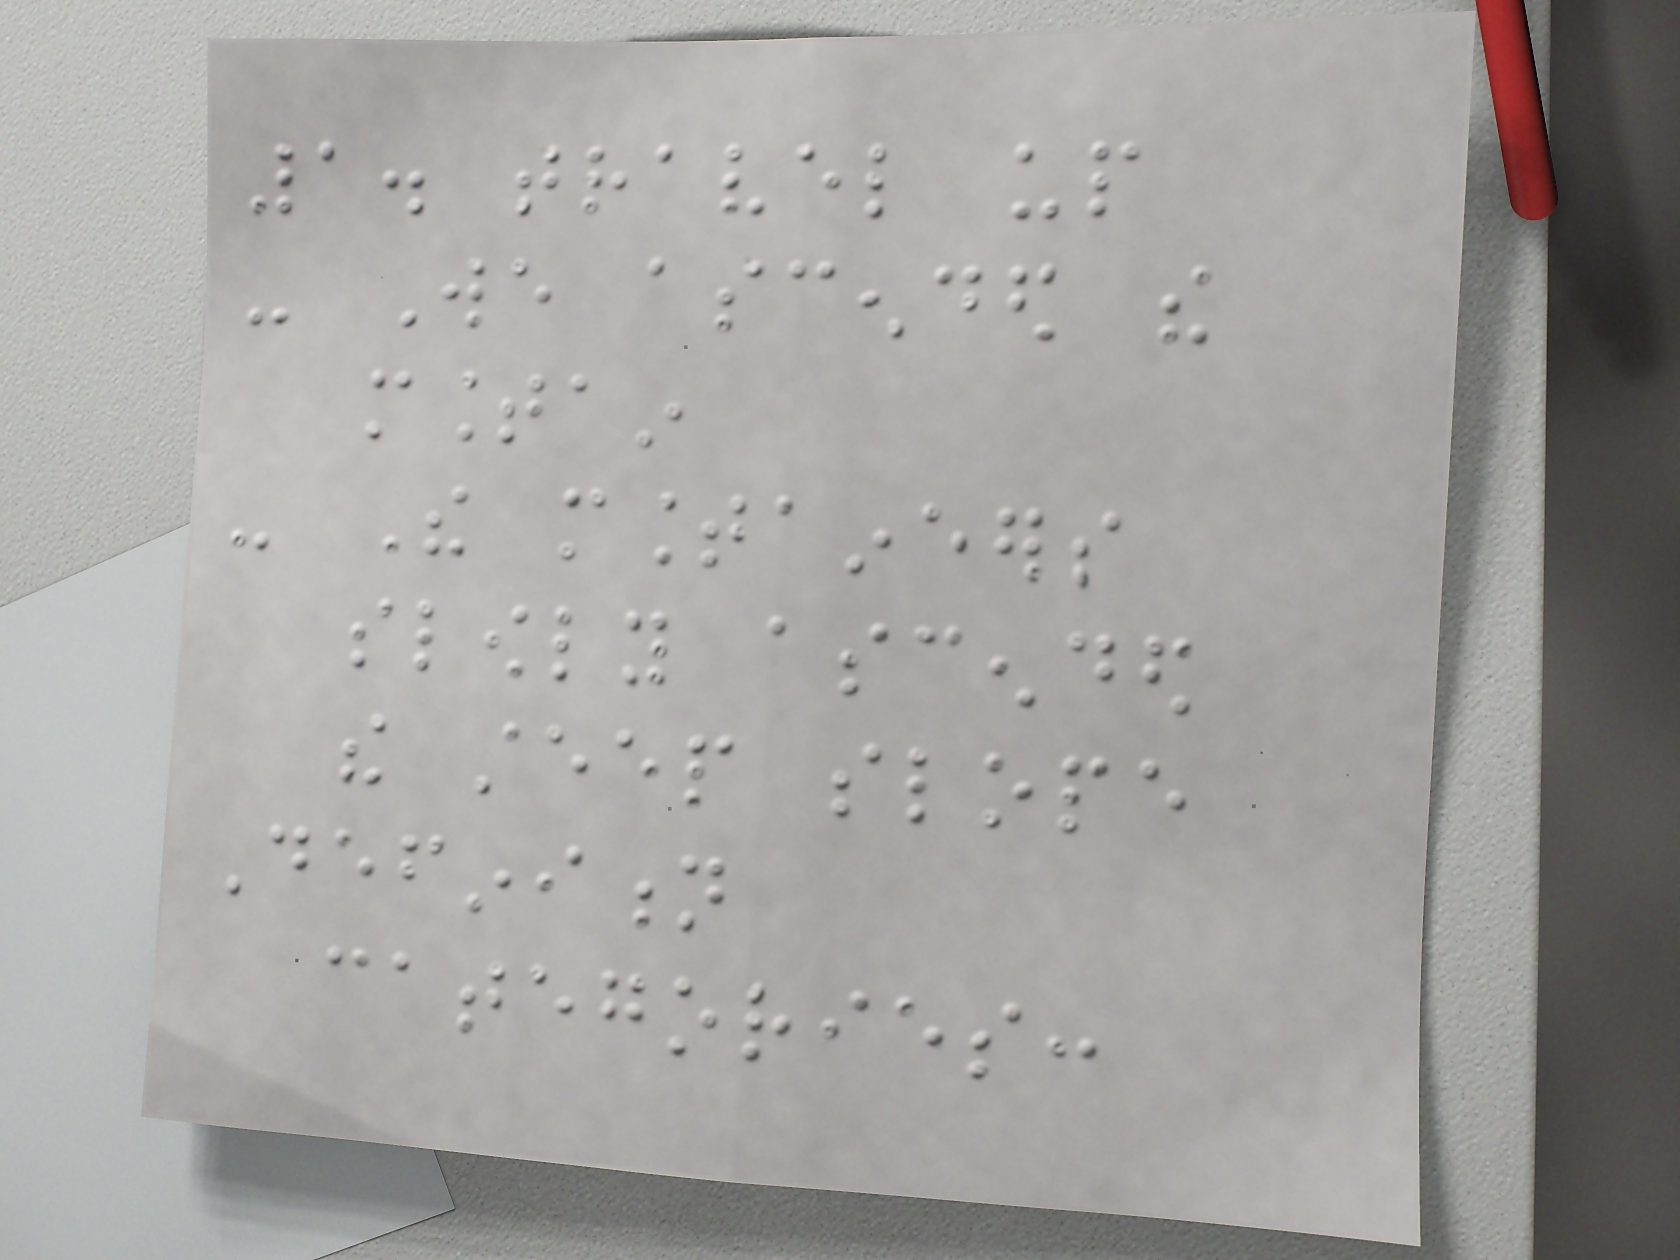1. travel up
- We ascended the
mountain
- The mountaineers
slowly ascended
the steep slope
Definition
categories:
